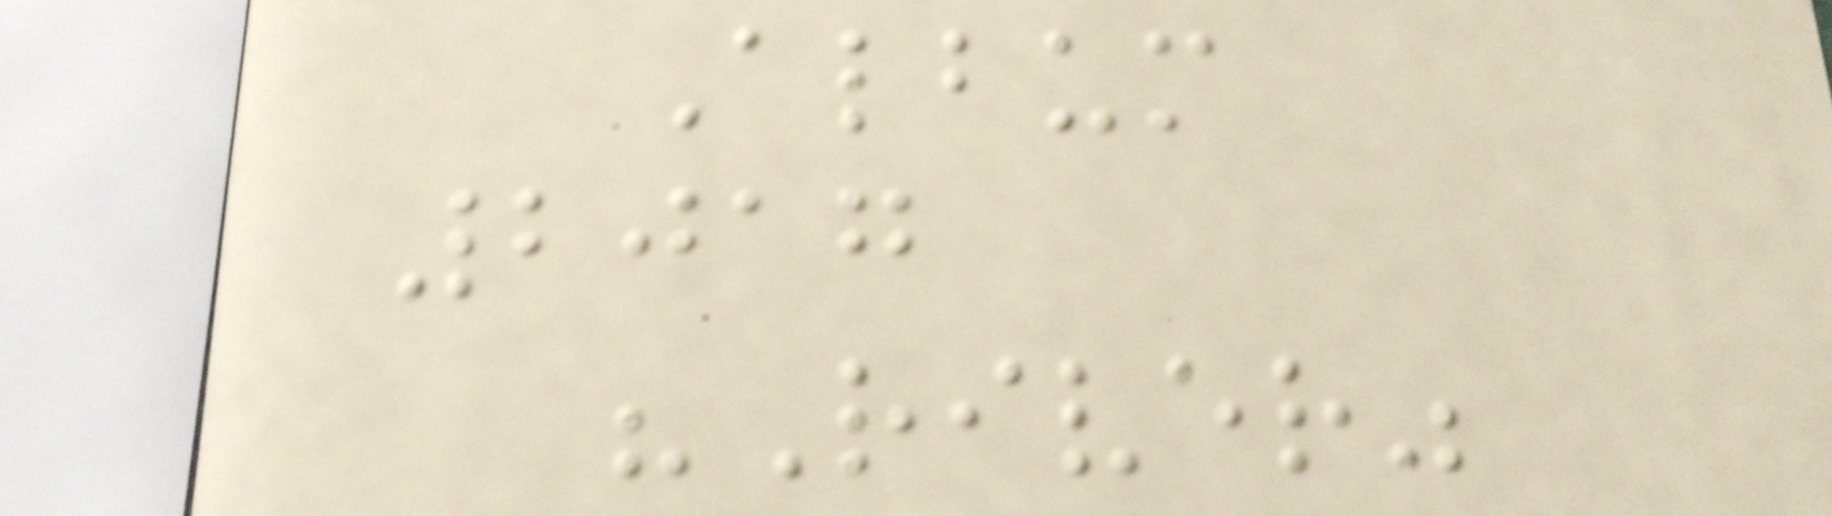Album
2017
"River"
